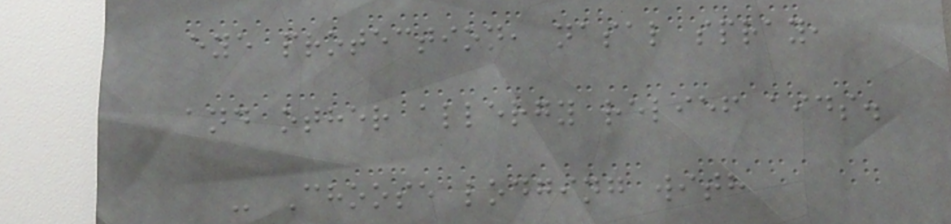eye protection, nasal spray,
and other allergy relief aids.
- Choose lodging with
